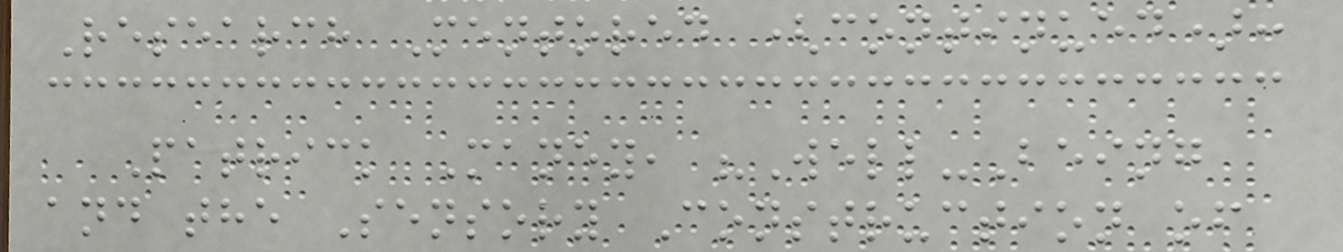Research Mentored (continued):
Patrick Maney, "Well-Being
and the Sensory Construction of
